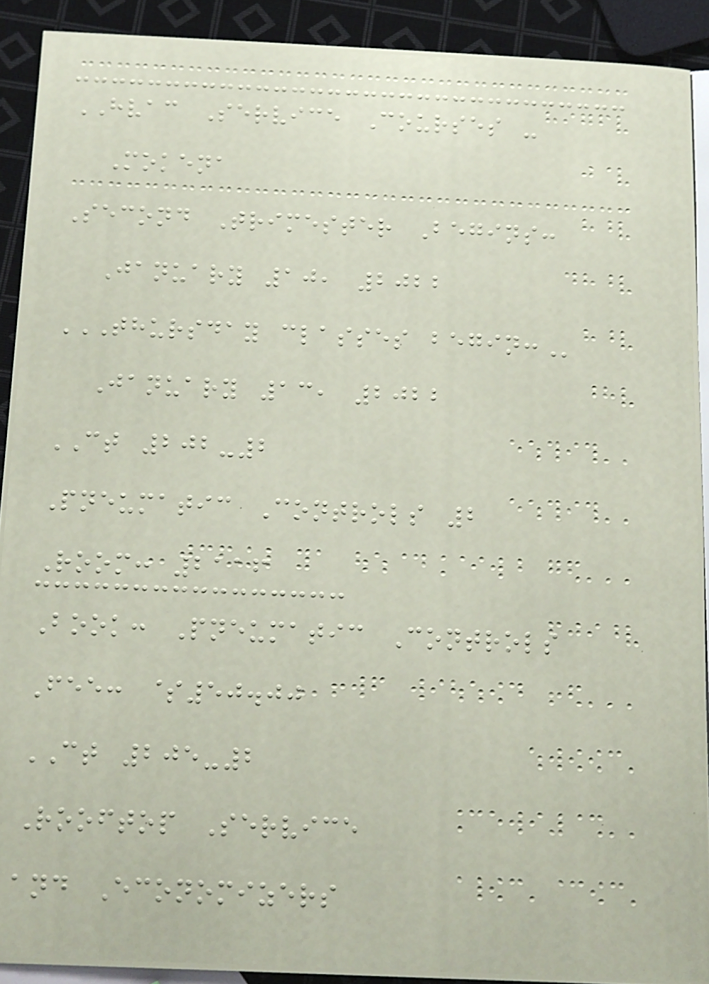HVAC Service Courses -
Mokena
Second Trimester Begins:
January 10, 2022
THURSDAY CLASSES BEGIN:
January 13, 2022
CT 202-2
Pneumatic Controls 2
Room: 2116
Book: Pneumatic Controls
Fee: $50.00
CT 205-2
Rooftop Service
and Economizers
